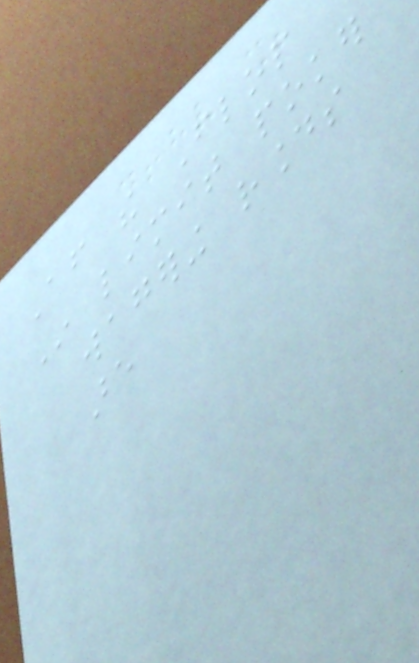After the Flop
In limit poker
wagering rounds
are
